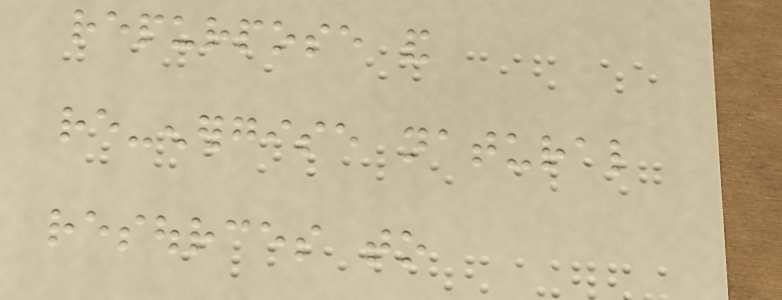repurpose and
re-energise natural
resources to
